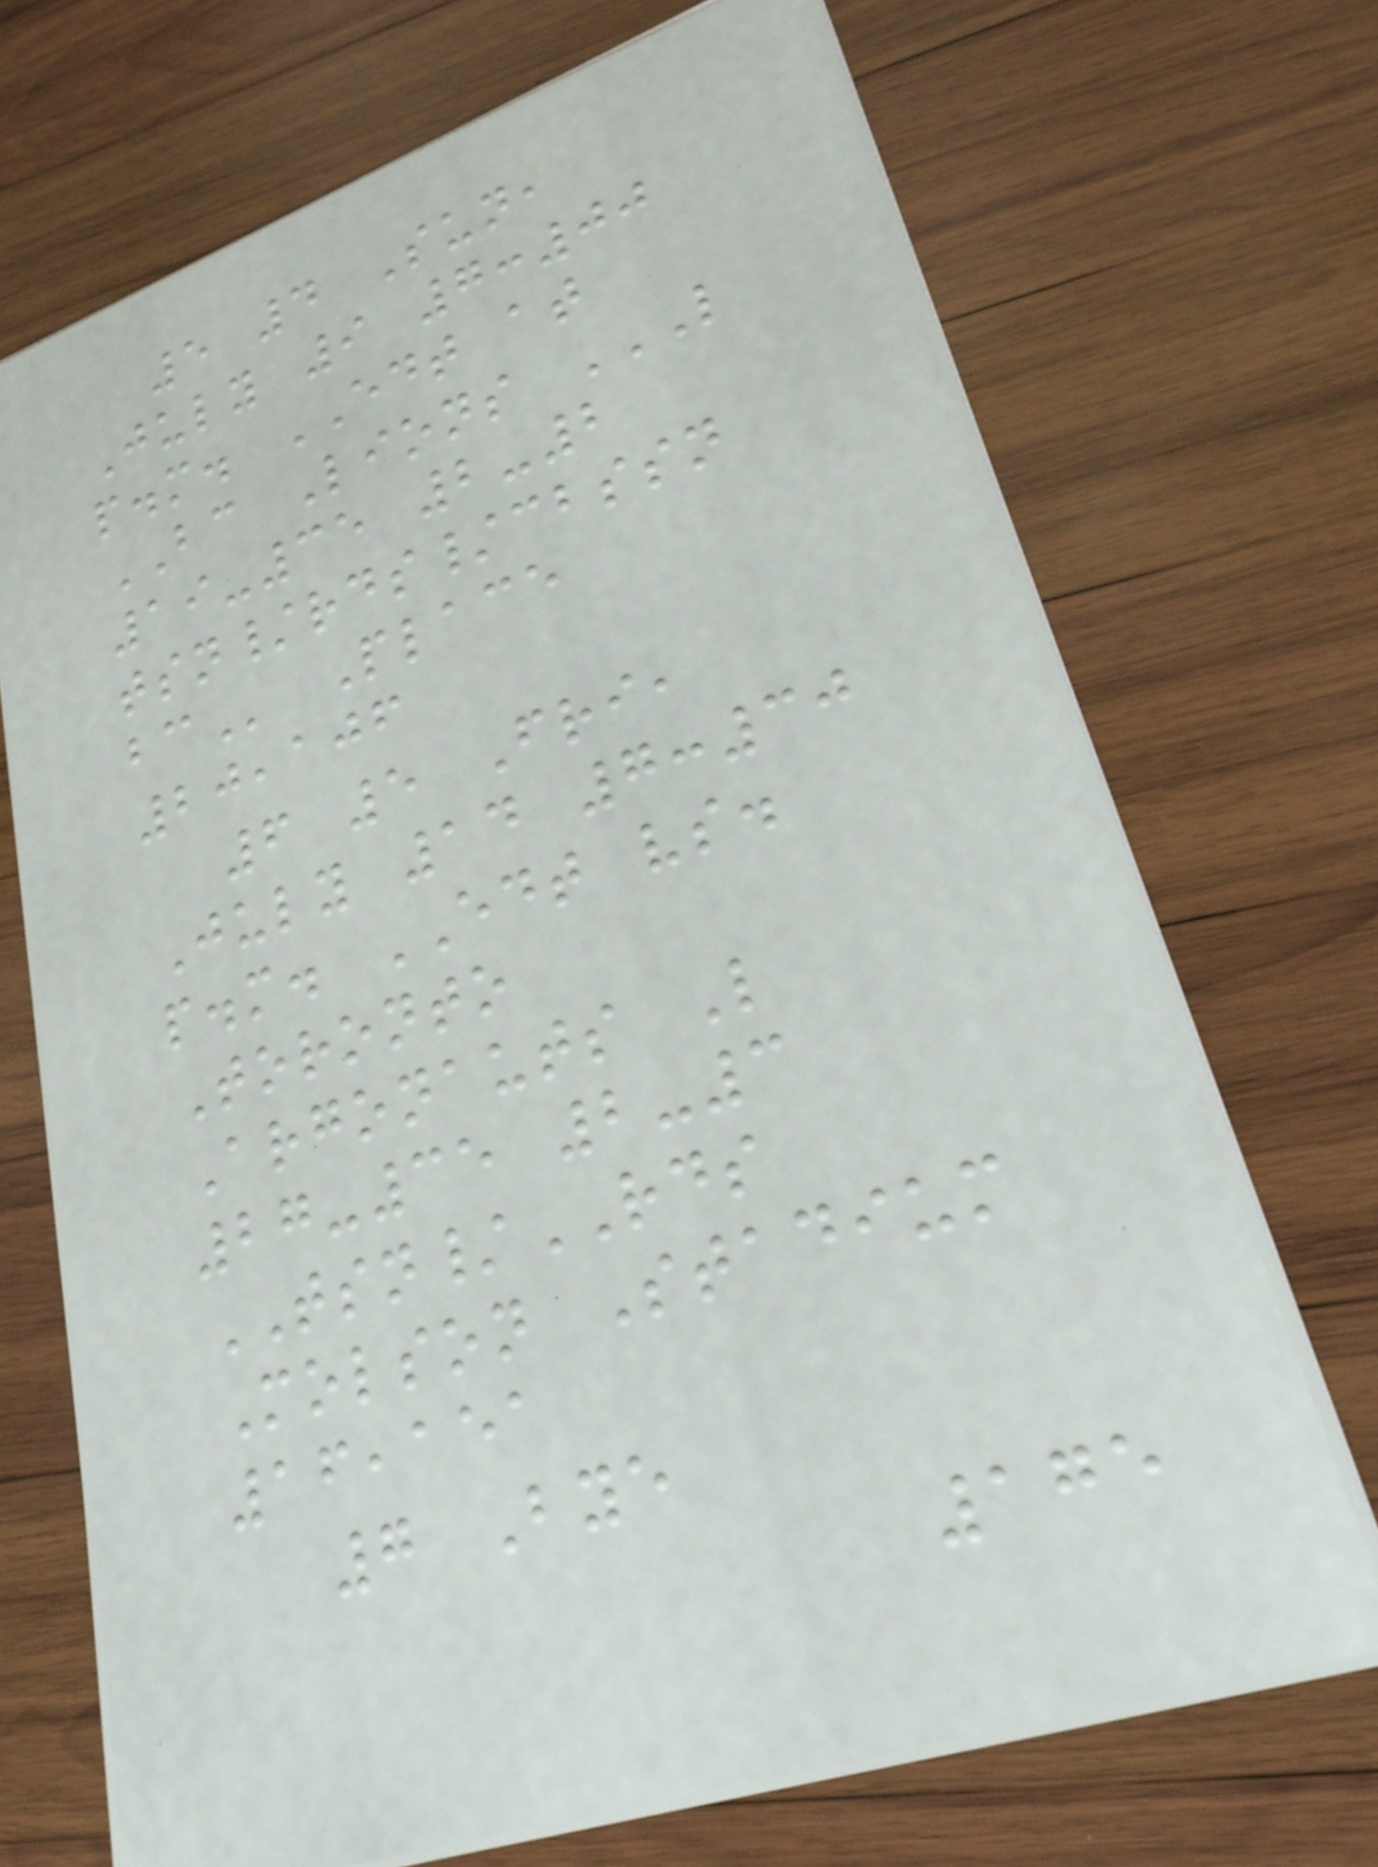5 4 Sun,
July 9 7:00
p.m. EDT at
BC Lions L
19-35 2-2
TSN/RDS/CBSSN
BC Place
20,106
6 5 Fri,
July 14 7:30
p.m. EDT vs.
Toronto
Argonauts L
27-35 2-3
TSN/RDS
Molson Stadium
16,151
7 Bye
175
